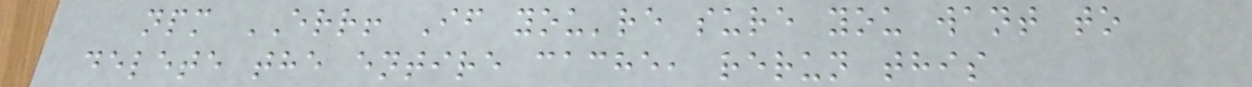npm ERR! If you're sure you want to
delete the entire cache, rerun this
